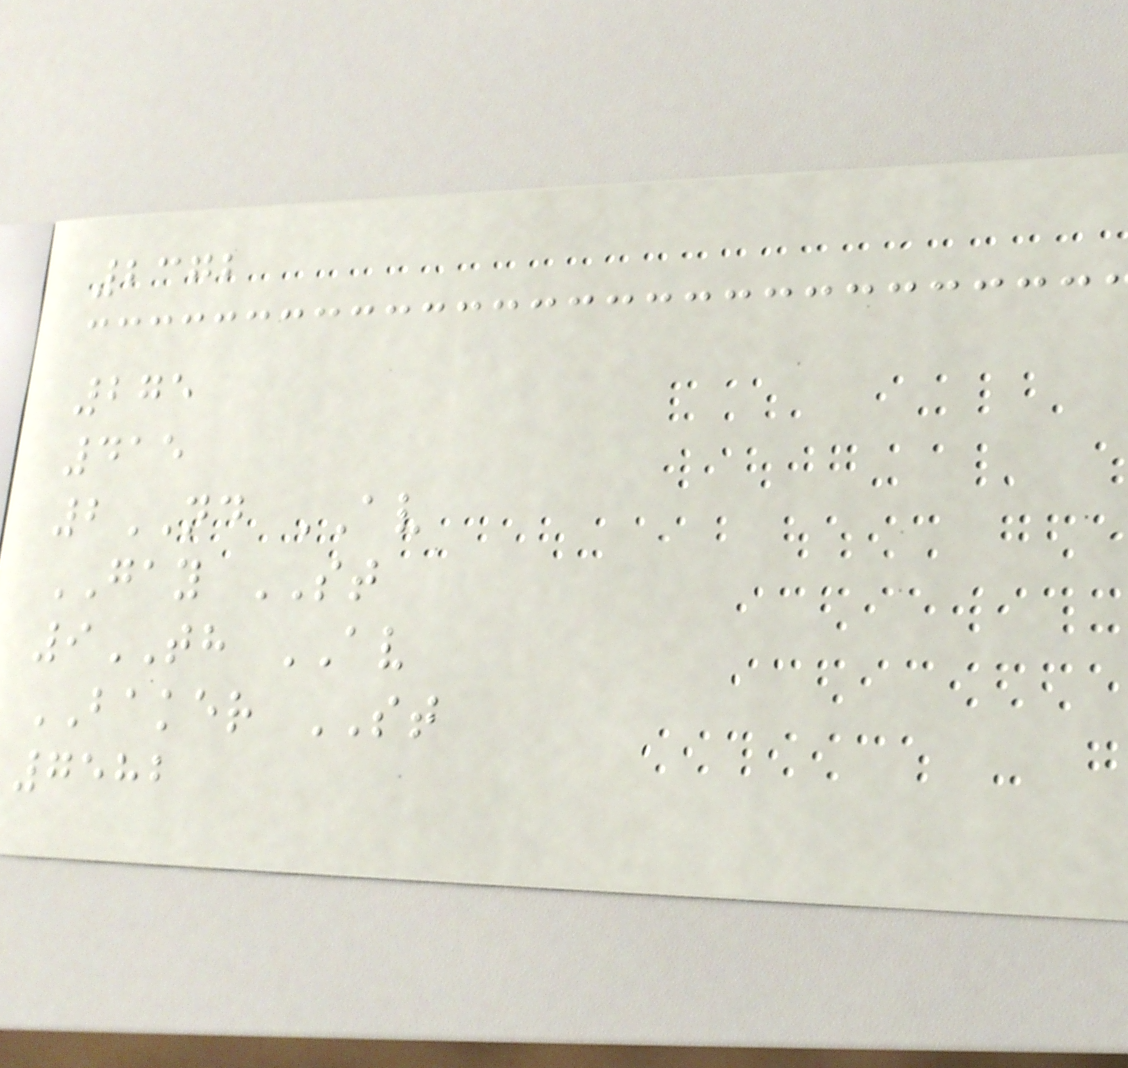2372
275
415
2ND AV
GAY ST
9TH AV
BAKER ST
7582
